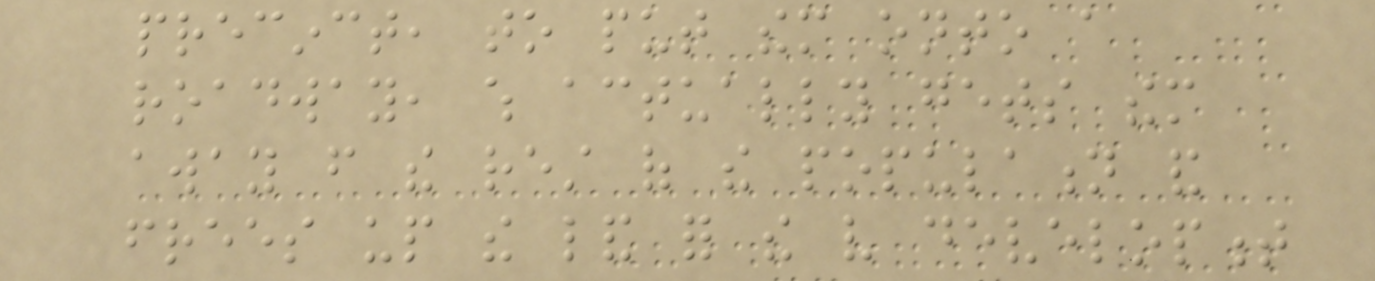precinct, to put them onto a
roadway, which actually gets them
away from the rest of the population and
frees up the land for the very development
